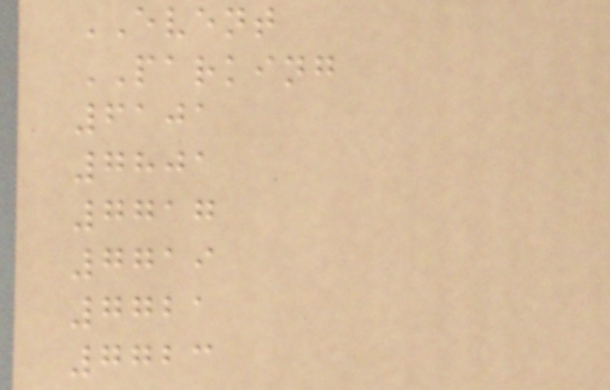EVENT
PARKING
6101
7801
7717
7719
7721
7723
